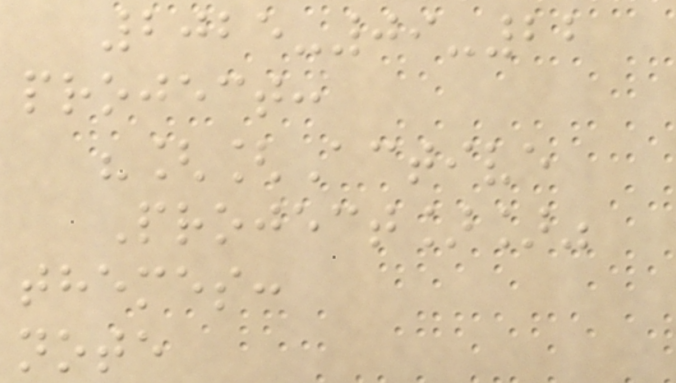2025-09-22
project:
"[[Active
Project]]"
themes:
note
